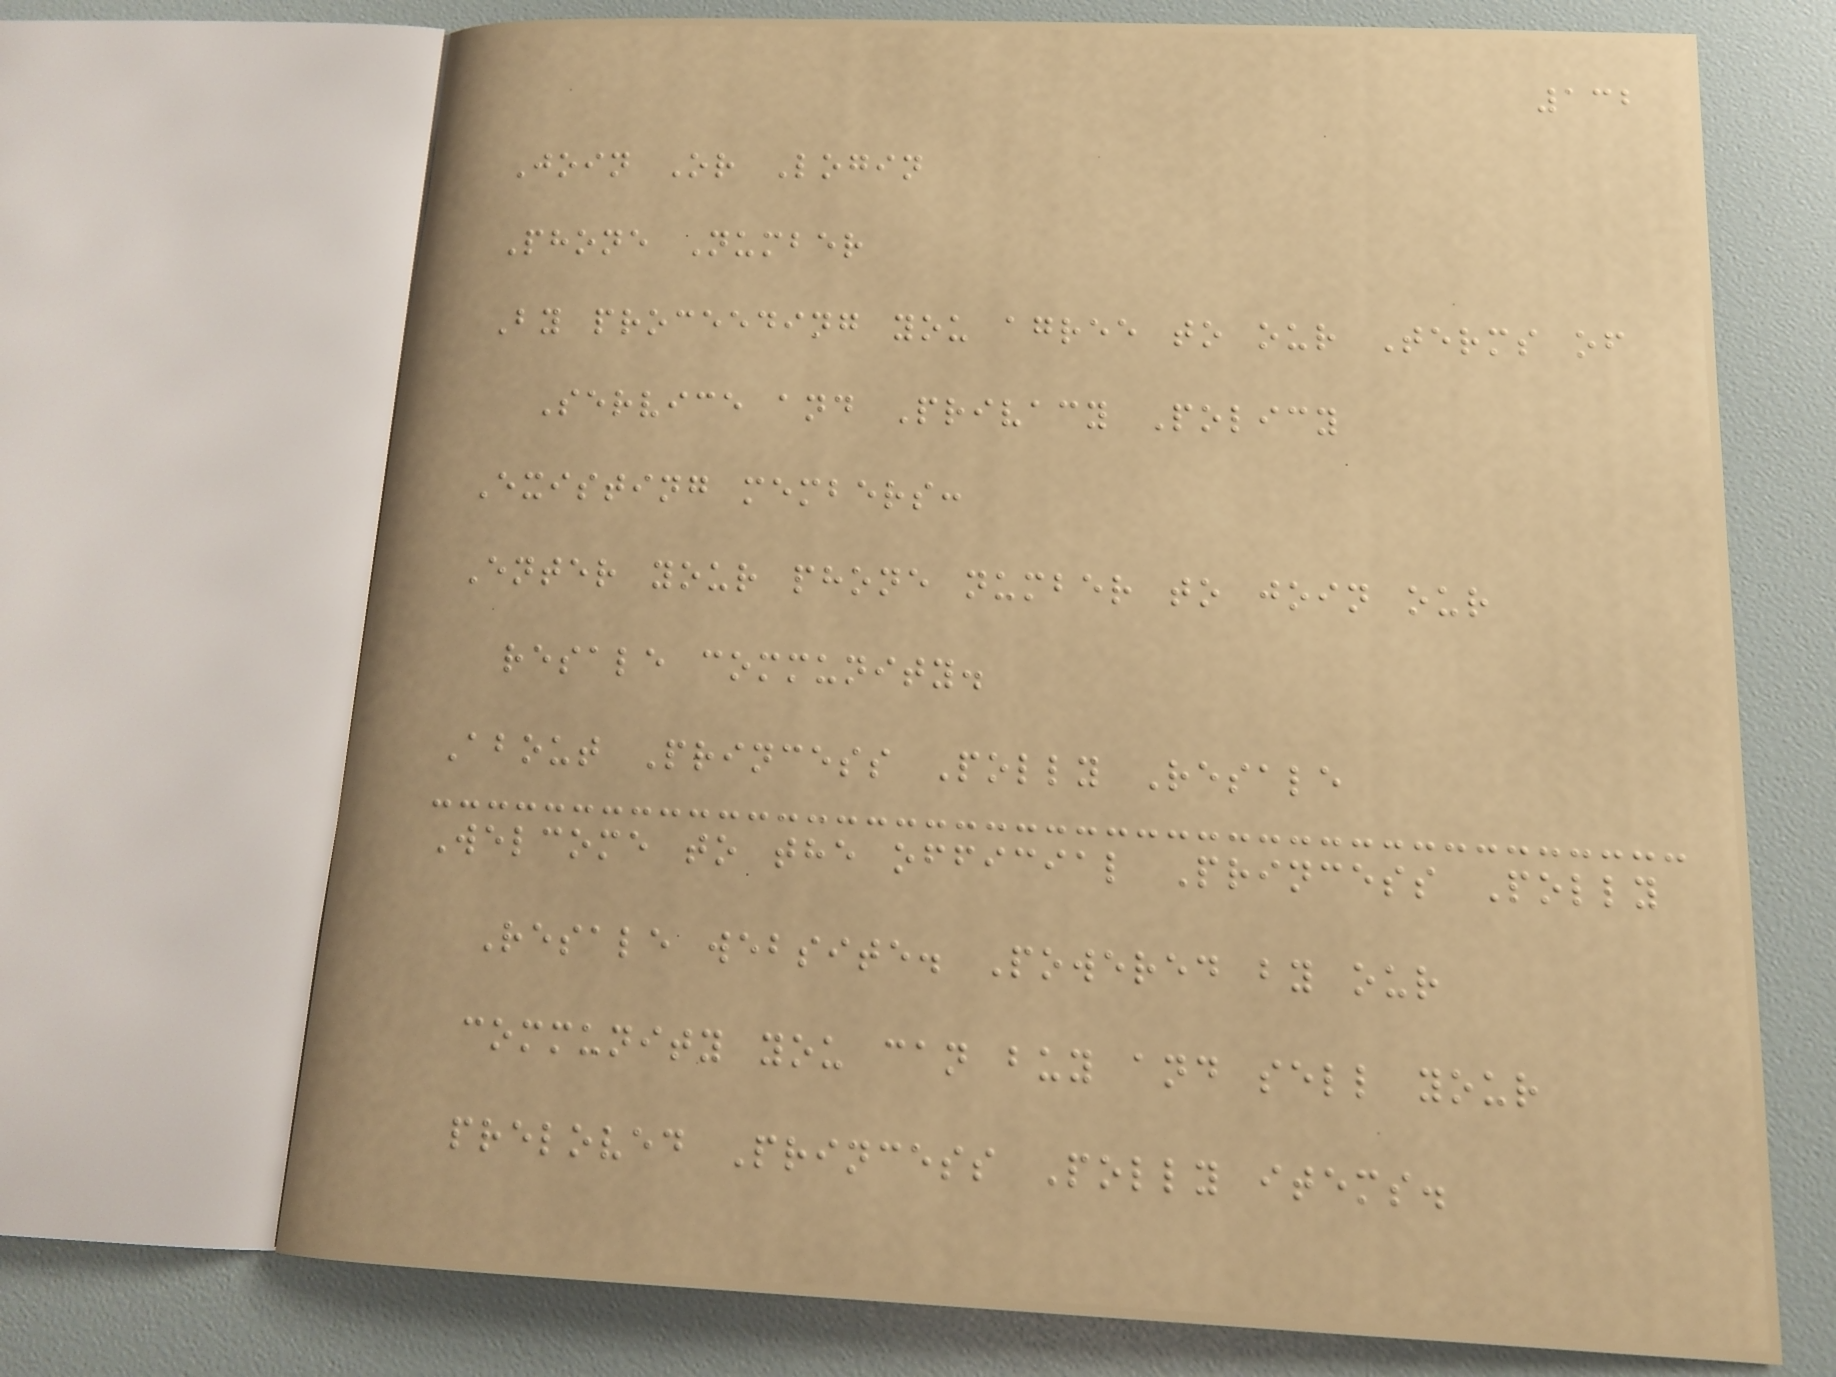132
Join Or Login
Phone Number
By proceeding you agree to our Terms of
Service and Privacy Policy
Existing members:
Enter your phone number to join our
resale community.
About Princess Polly Resale
Welcome to the official Princess Polly
Resale website. Powered by our
community you can buy and sell your
preloved Princess Polly items.
